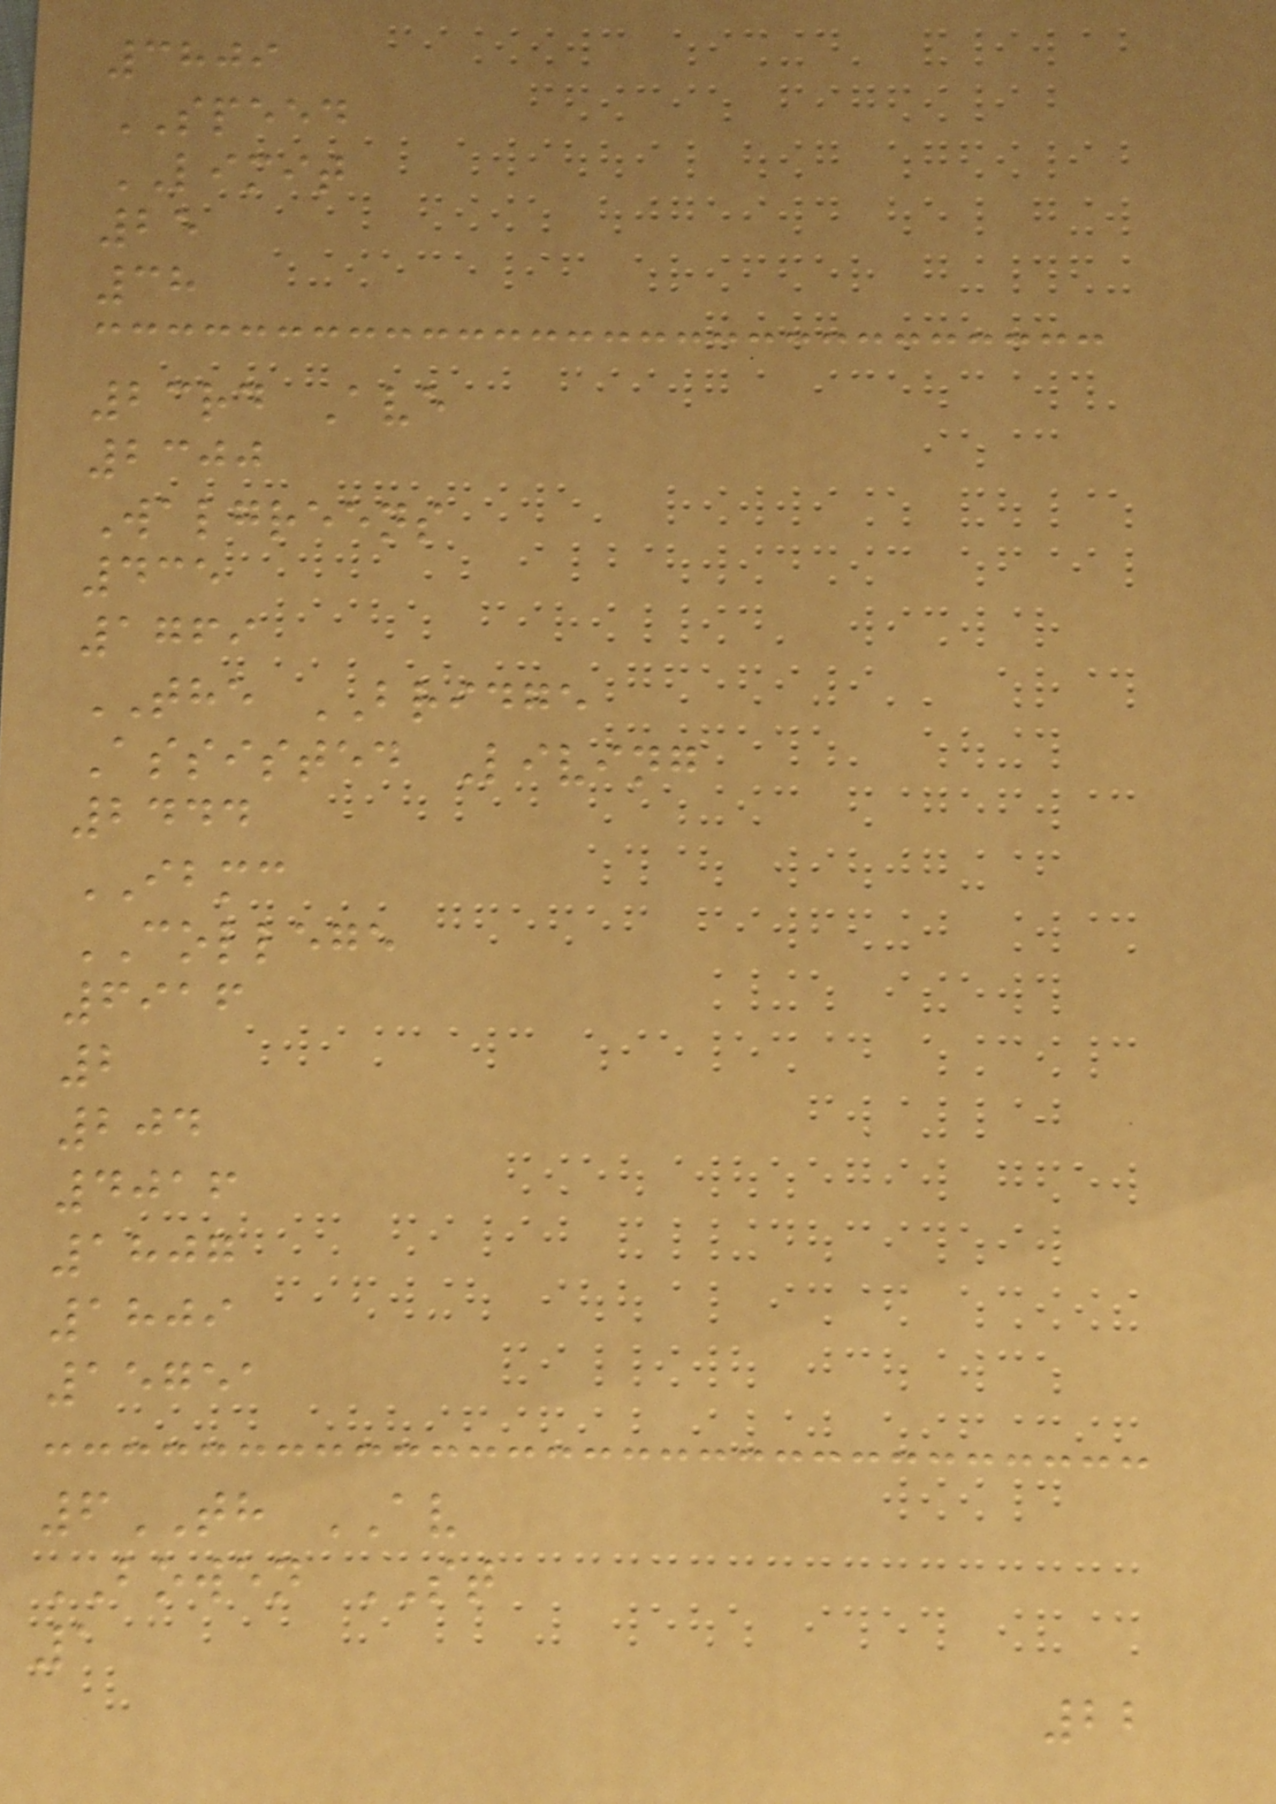3809
SPEED
LIMIT
25
38
23rd Ave
2300
Walgreens
435
1769
THE BRIDGE
Assisted Living
2444
IBMC
COLLEGE
6916
2
204
4016
1807
1809
15751
6TH AV
BOWEN ST
1
22
